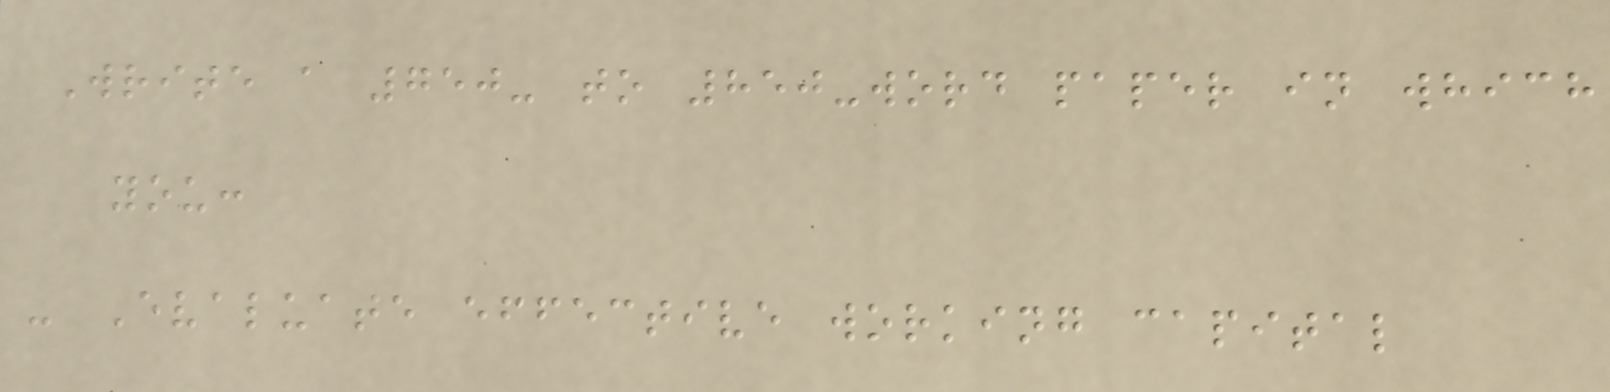Write a 750- to 850-word paper in which
you:
- Evaluate effective working capital
